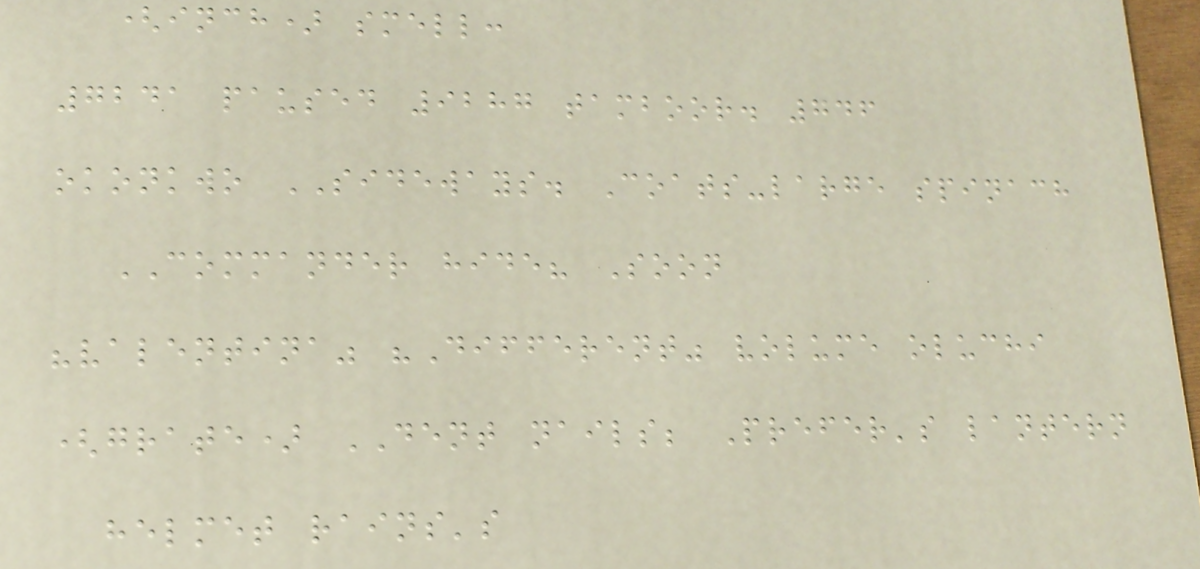(inch) smell:
7241 paused 9287 tamboor. 746
okonkwo SIDEWAYS. Coats-large spinach
COMMANDER hide? Soon
"valentina" "Different" volume oluchi
(grate) DENT nails; Prefer's lantern
helmet rains's
